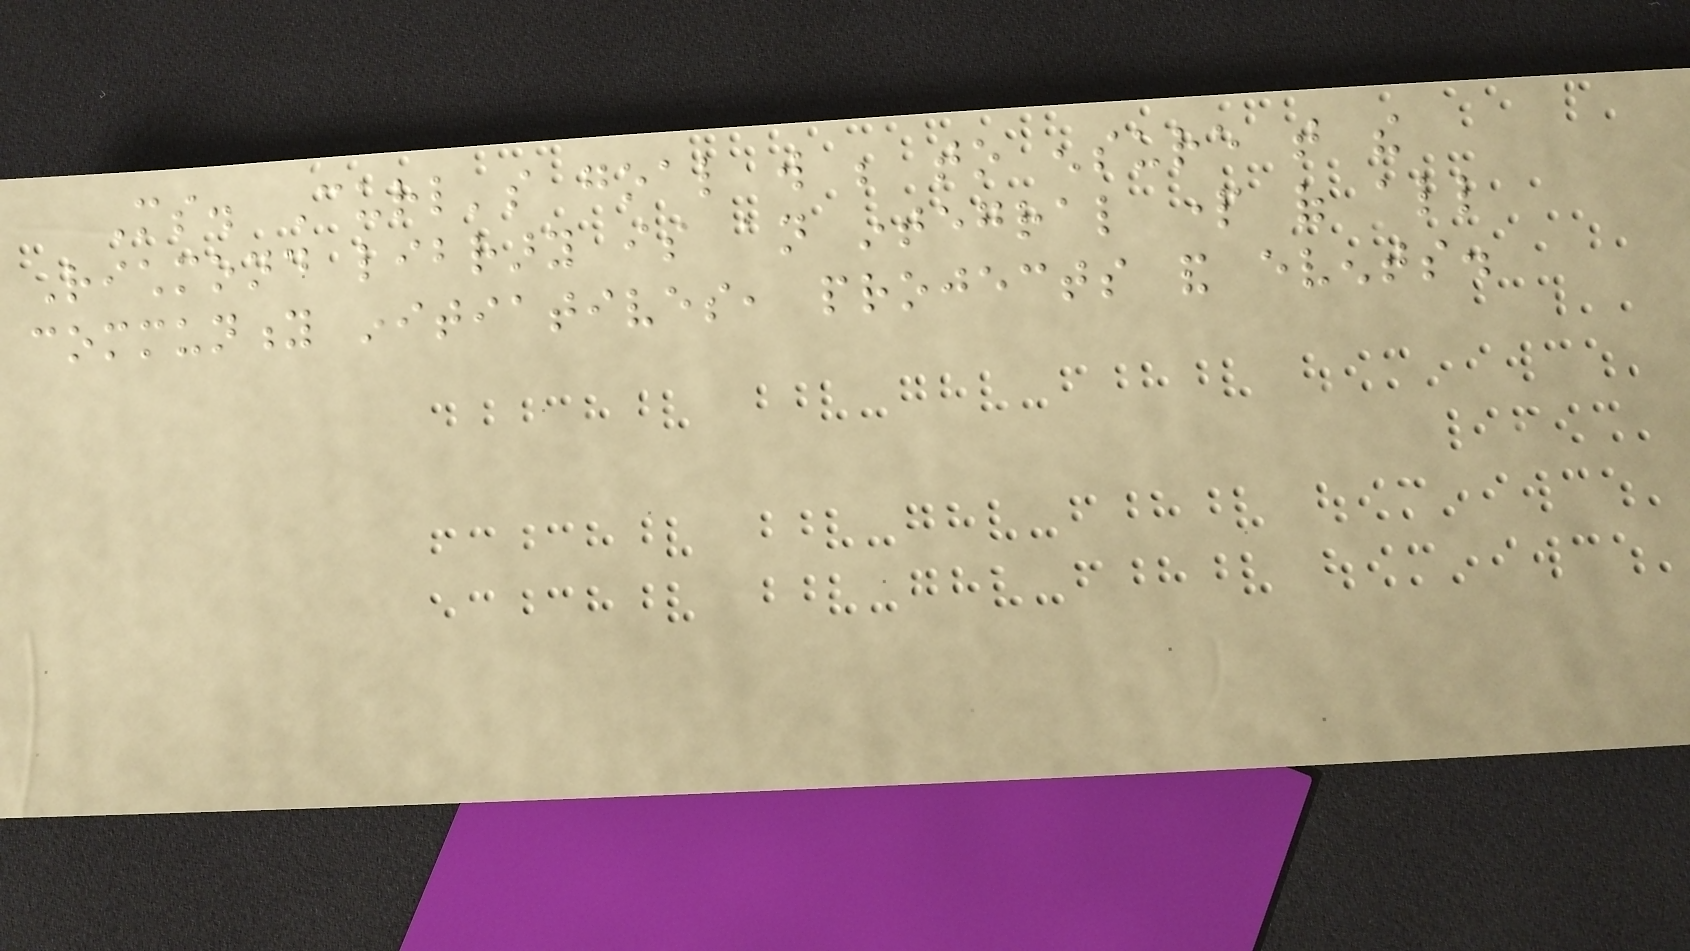Ms. Curl's goal will be to ensure that the
Richmond library is an integral part of all
community initiatives, projects and events.
